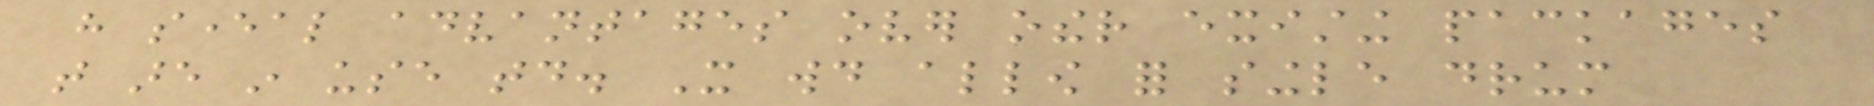have several advantages over other existing packages
that are in use today. It would allow for single drum
